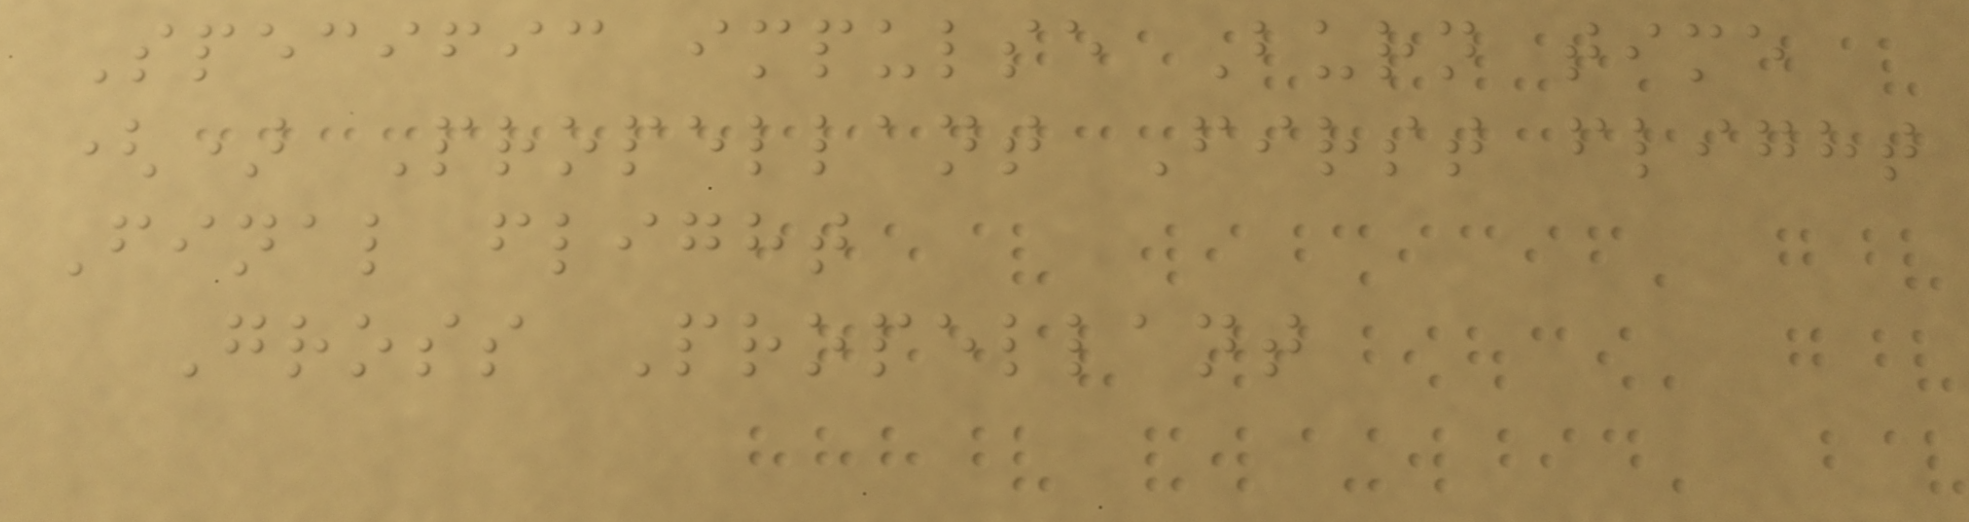Specific impulse Burn time
() Propellant First flight
Final flight
Gross Propellant
